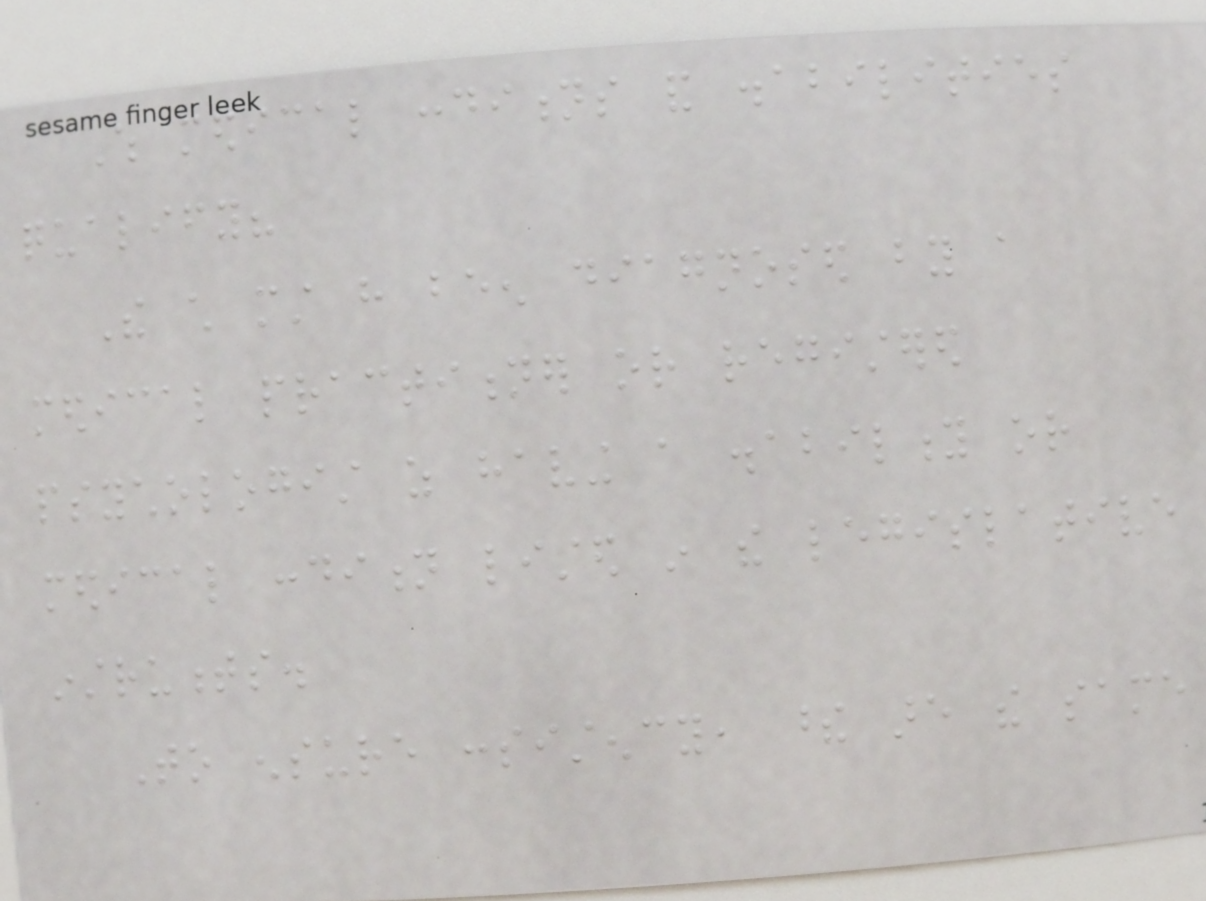Which medical conditions and disabilities
qualify?
The child must have been diagnosed by a
medical practitioner or registered
psychologist as having a disability or
medical condition listed in the legislative
instruments.
To ensure consistency, these are the same
